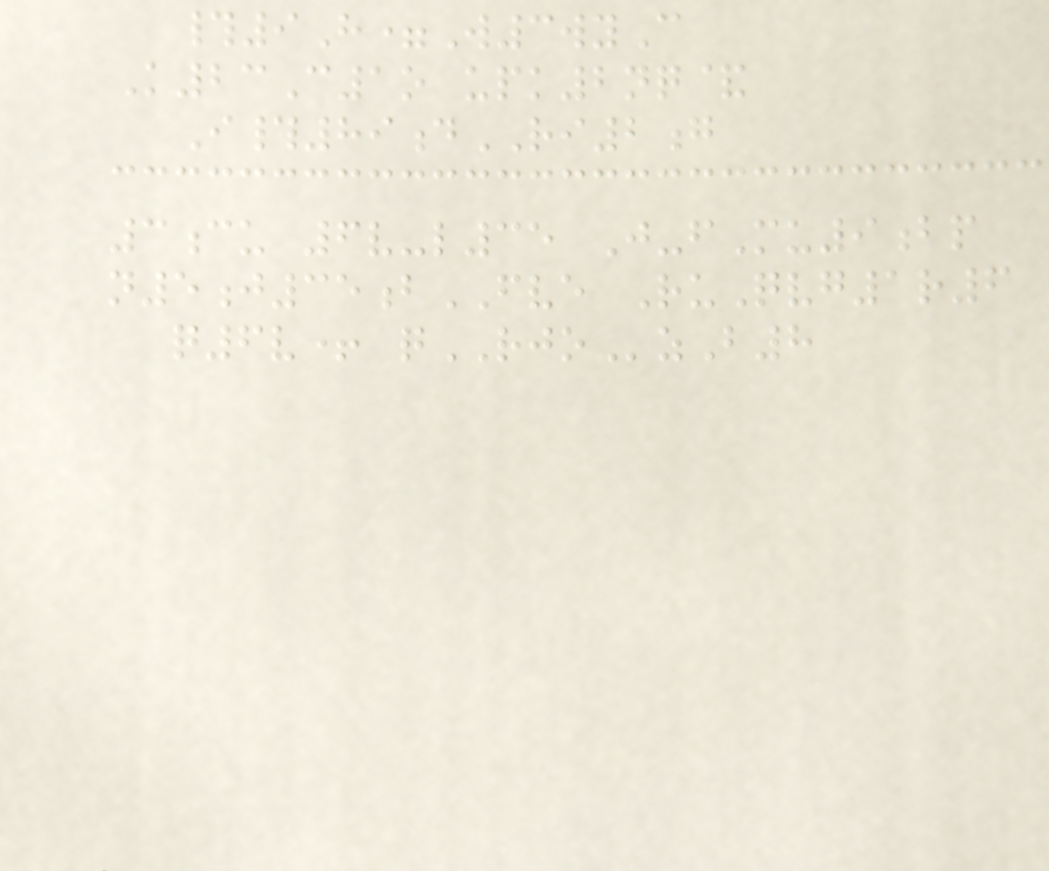#9H=W3wyC
K23C1o upk2nq&
I#89dRI2g
3cu 6v-l35 J-fMu9bp
n5j35bFVE RuQvg1r6
q6v+ qRJOzB8
